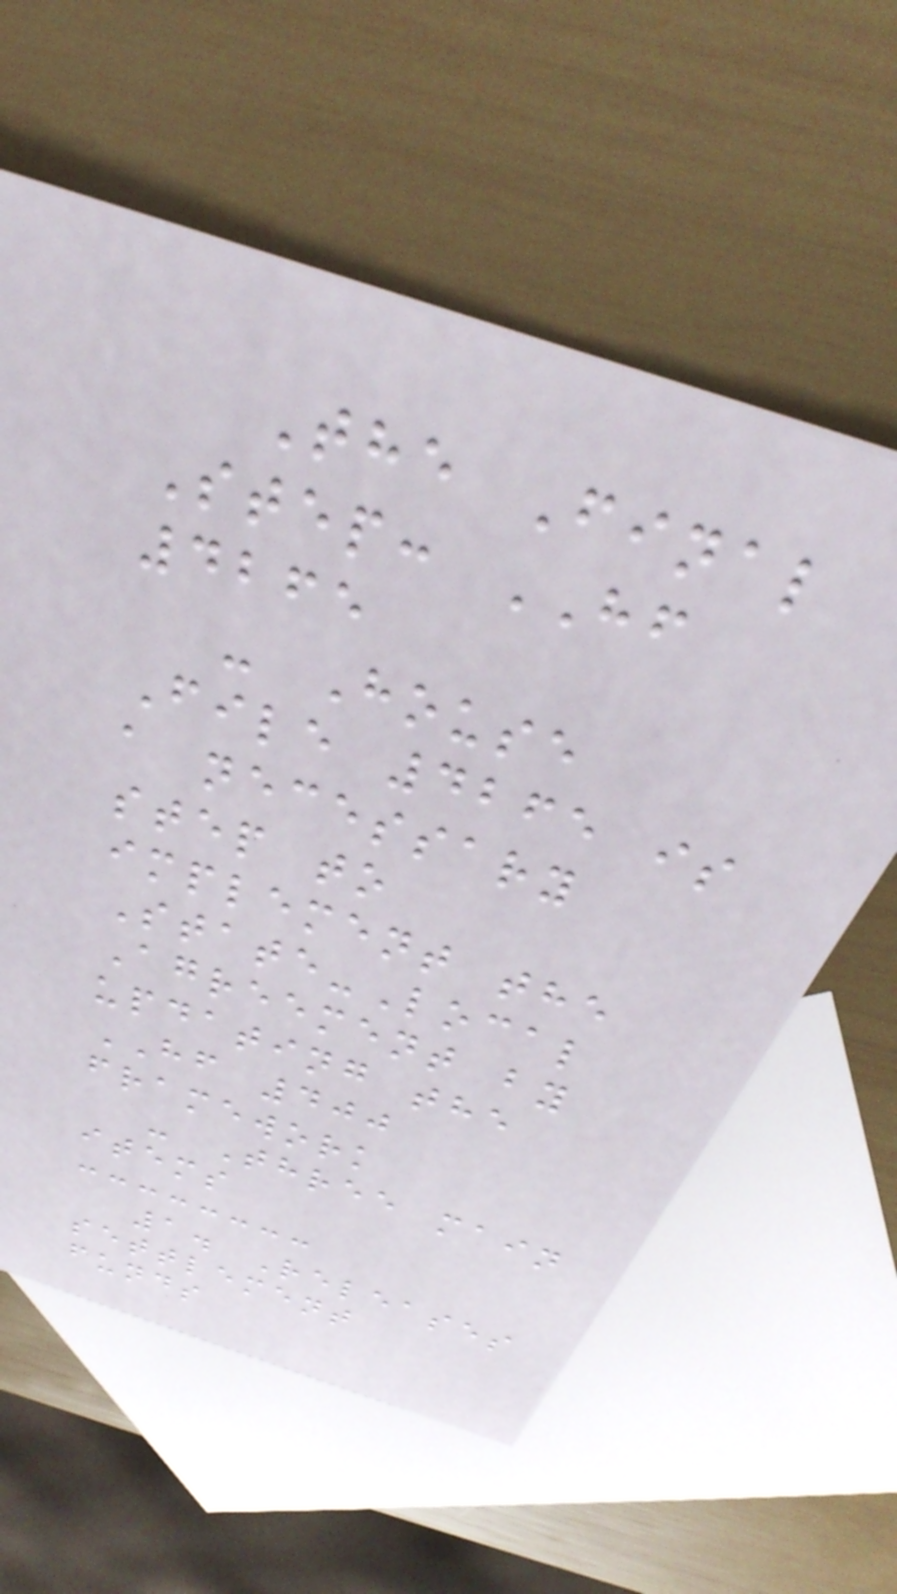The Final
Step: HF
4265
- House
File 4265 is
a necessary
step to
implement the
State-Local
Agreement by
updating the
HF 400
framework
- Three main
items
1. Releases
settlement
funds
